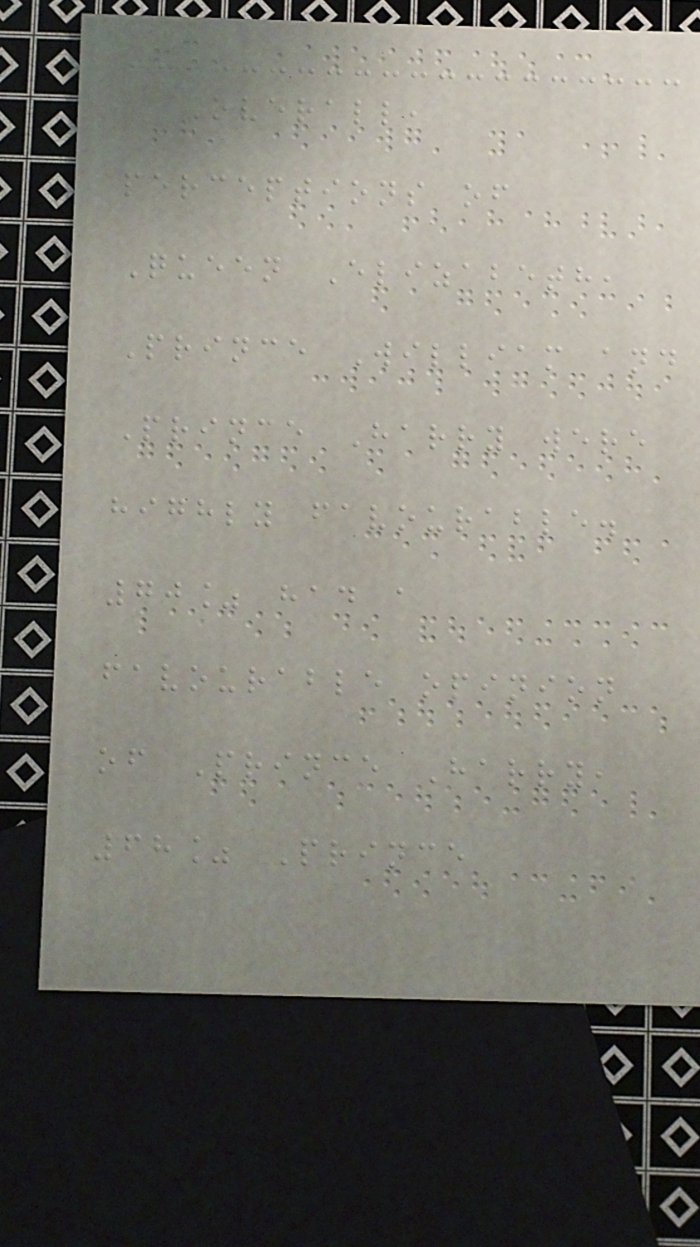Overall,
perceptions of
Queen Elizabeth,
Prince William and
Prince Harry were
highly favourable.
70% had a
favourable opinion
of Prince Harry,
68% Prince
